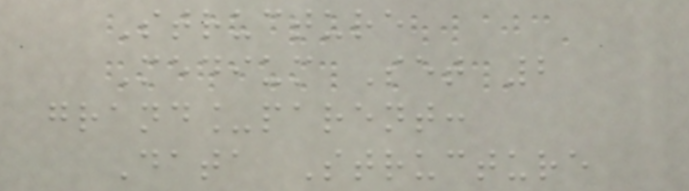Structure
Medium Set 2
grand_parent:
Data Structure
